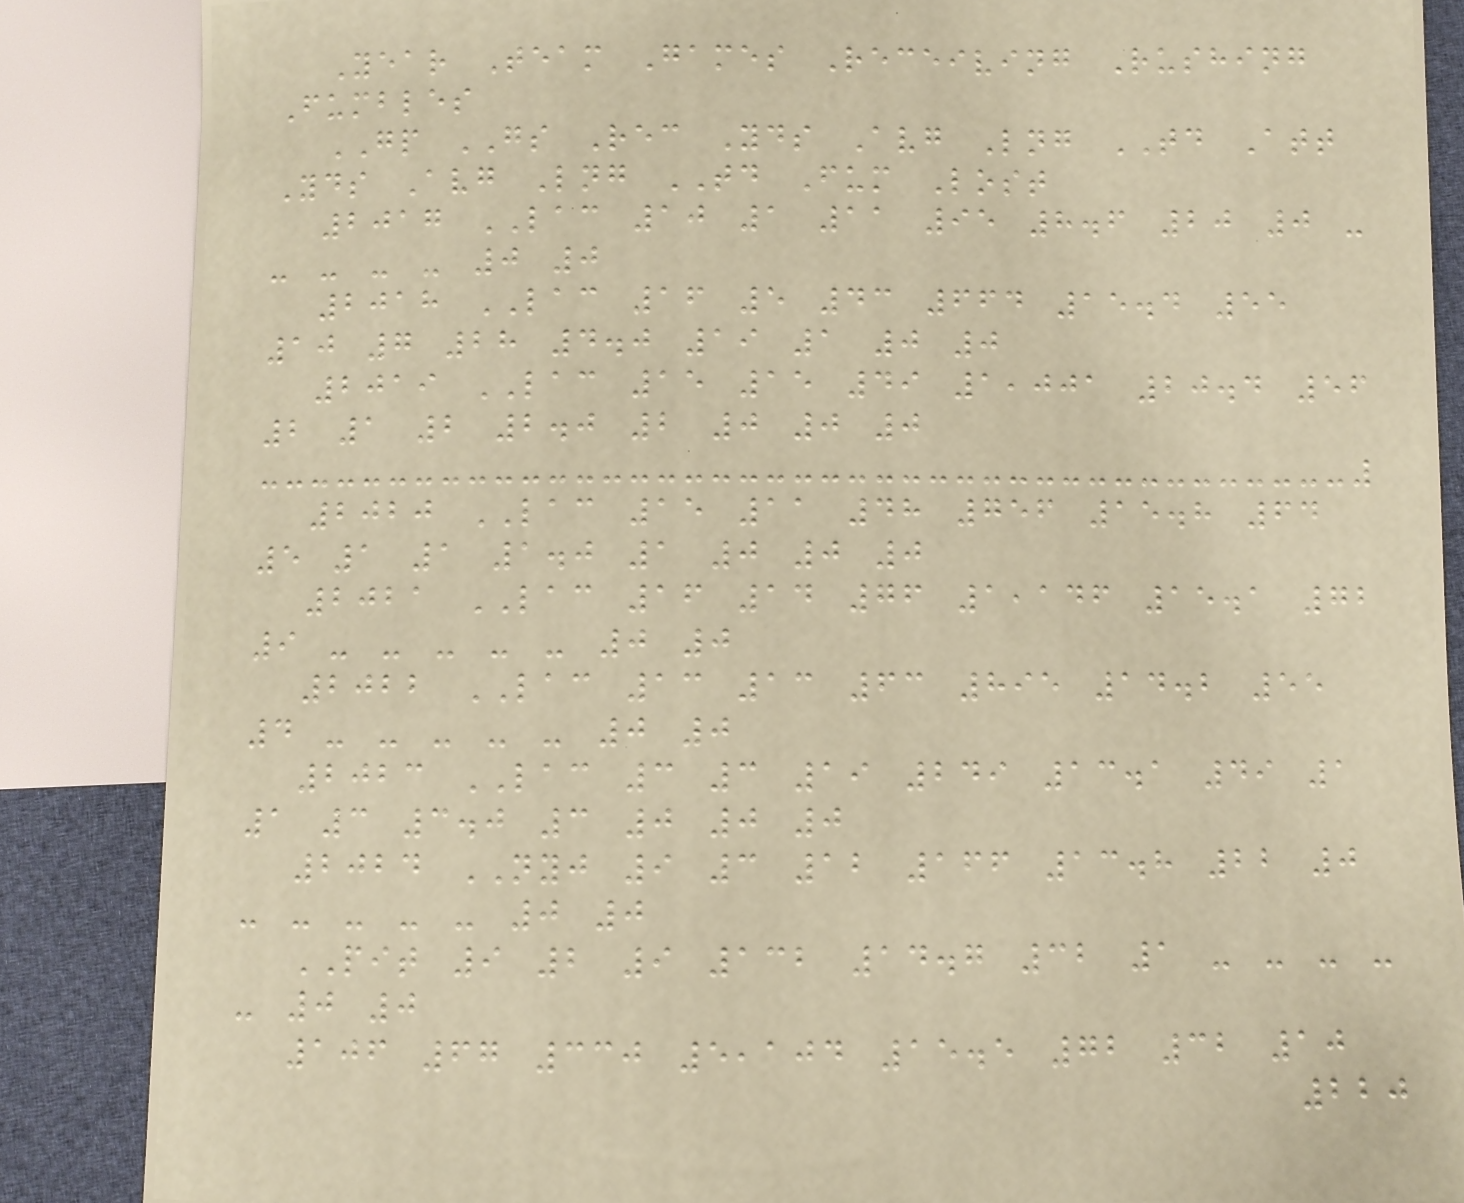Year Team Games Receiving Rushing
Fumbles
GP GS Rec Yds Avg Lng TD Att
Yds Avg Lng TD Fum Lost
2017 LAC 10 1 11 95 8.6 20 0 -
- - - - 0 0
2018 LAC 16 5 43 664 15.4 55
10 7 28 4.0 19 1 0 0
2019 LAC 15 15 49 1,001 20.4 56
2 1 2 2.0 2 0 0 0
2020 LAC 15 11 48 756 15.8 64
5 1 1 1.0 1 0 0 0
2021 LAC 16 14 76 1,146 15.1 72
9 - - - - - 0 0
2022 LAC 13 13 63 895 14.2 55
4 - - - - - 0 0
2023 LAC 3 3 19 249 13.1 49 1
1 3 3.0 3 0 0 0
2024 NYJ 9 3 12 166 13.8 22 0
- - - - - 0 0
PIT 9 2 9 132 14.7 32 1 - - - -
- 0 0
106 67 330 5,104 15.5 72 32 10
220
